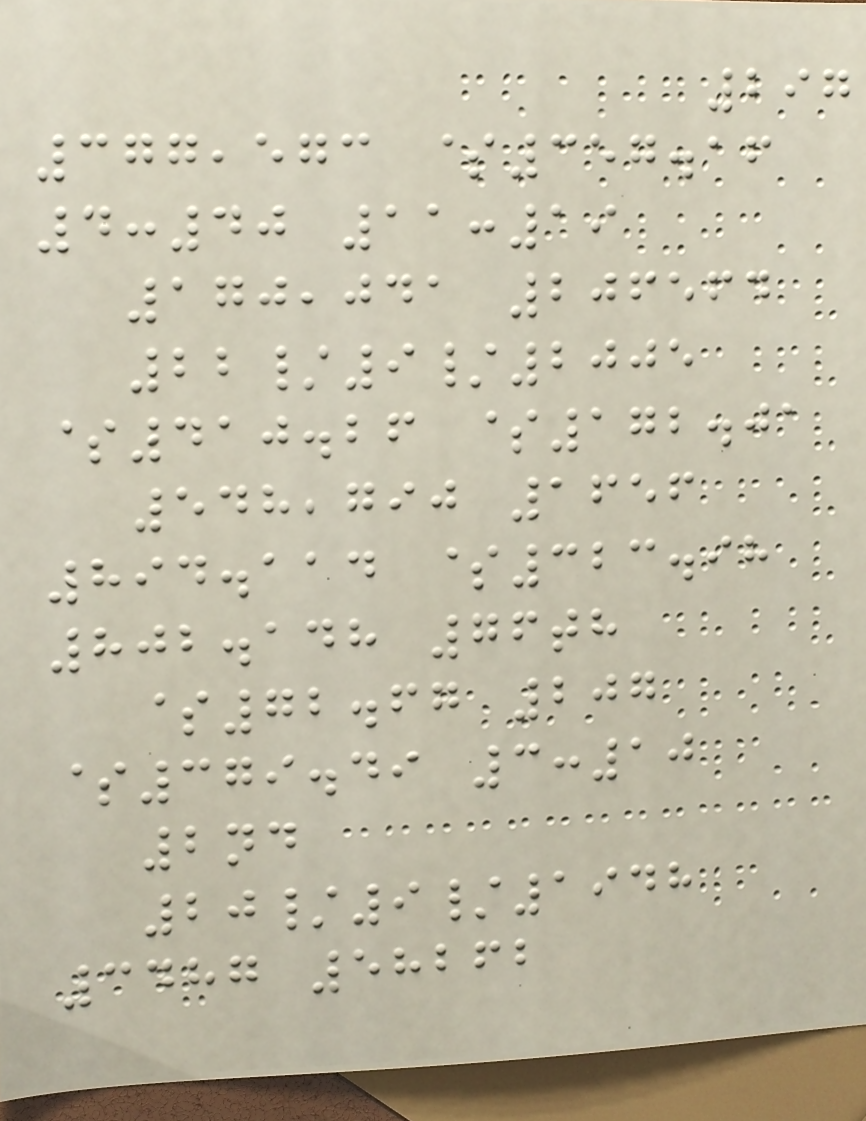297
377,573 $357.16
4:40 11:19
170,041 206564
22/9/2005
$410.26 $172.01
548,790 1656
894.114 $323.98
802.148 76th
$72.67 207
$379.49 3:10
2nd
20/9/1948
3487 58262
